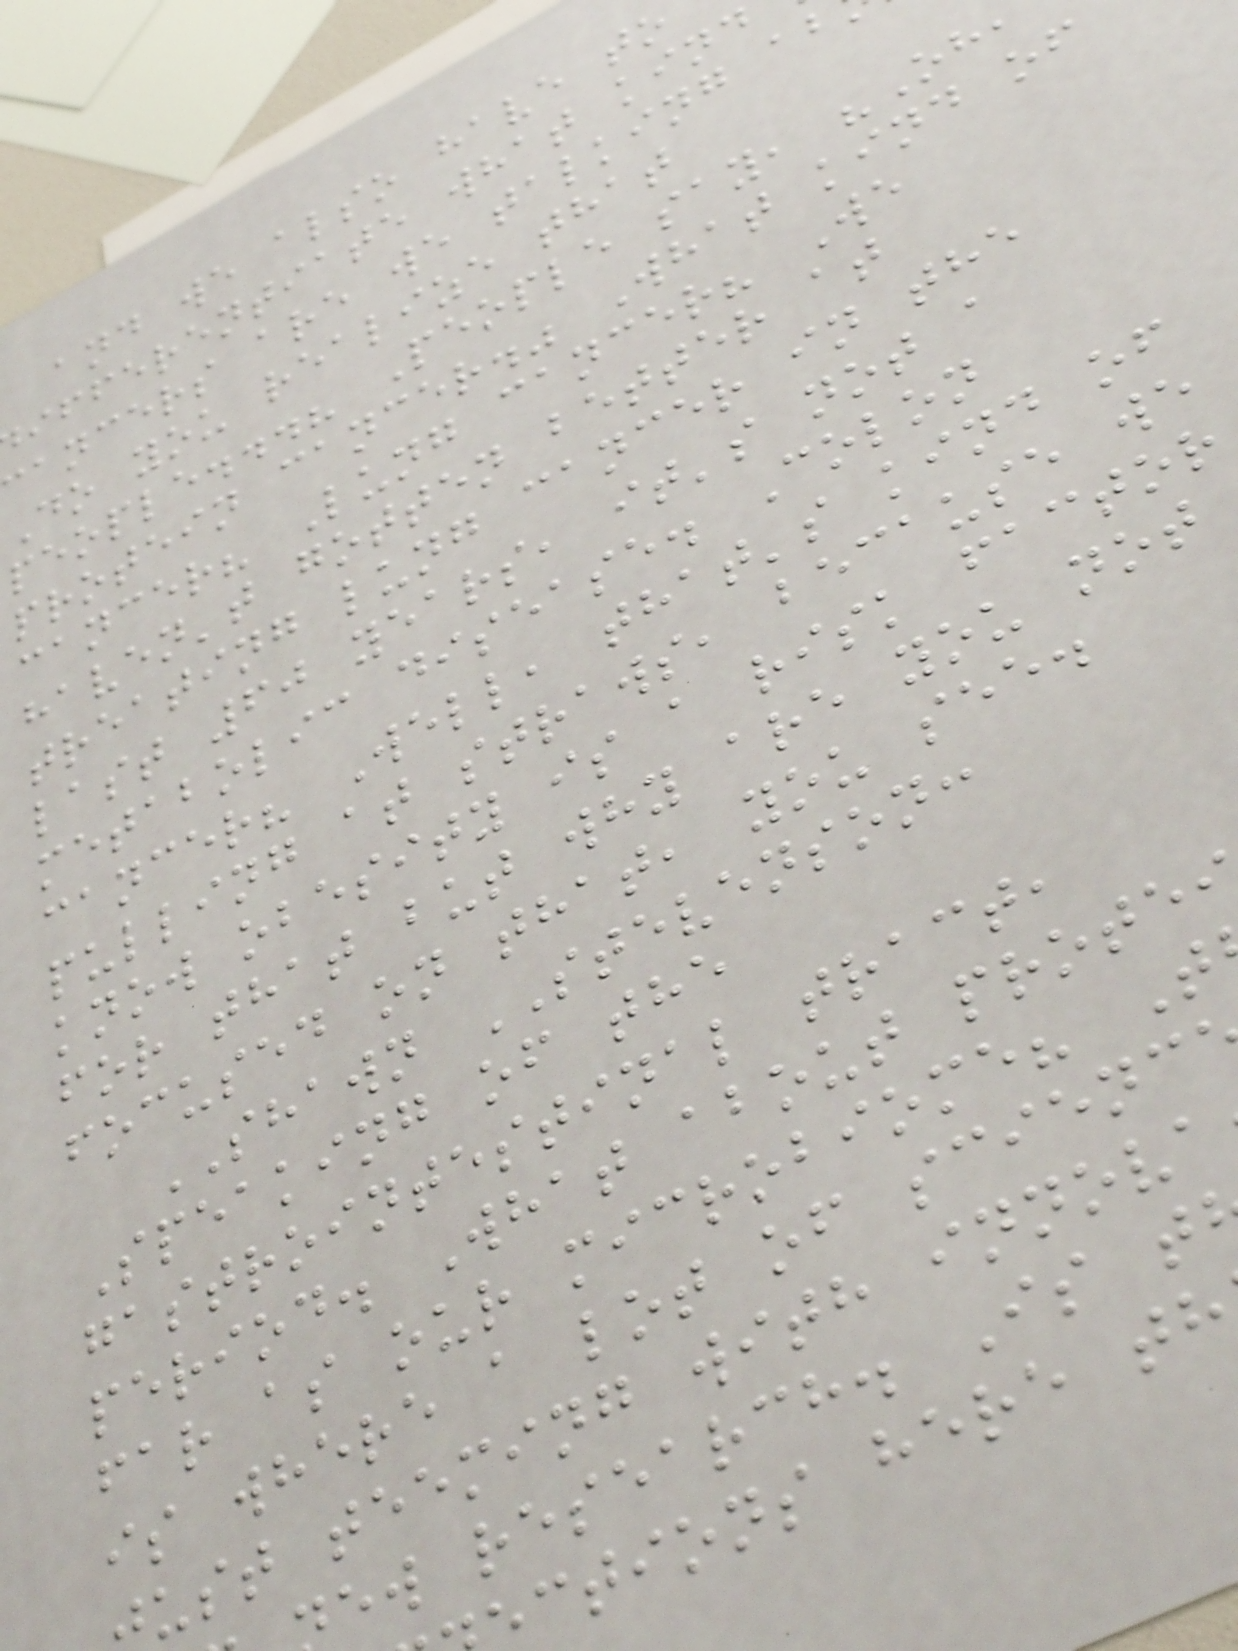and we also have to
ifferentiate what kind
ancers are we talking ab
Do you realize that
people...? People say, "Oh
protein cancer." What kind of
cancer? Lung cancer? We
haven't gotten better at
treating lung cancer in the
last 60 years, it's not a
metabolic disease. Colon
cancer? Well, that's kind of
pulling at straws, because we
know obesity is a risk factor
for that but why are you not
focused on that, you see.
SHAWN STEVENSON:
Speaking of the
gastrointestinal tract,
period. What about prote
far as our microbiome? T
is where a lot of scienc
ust teeming with innova
ew research. Is t
ctions here th
